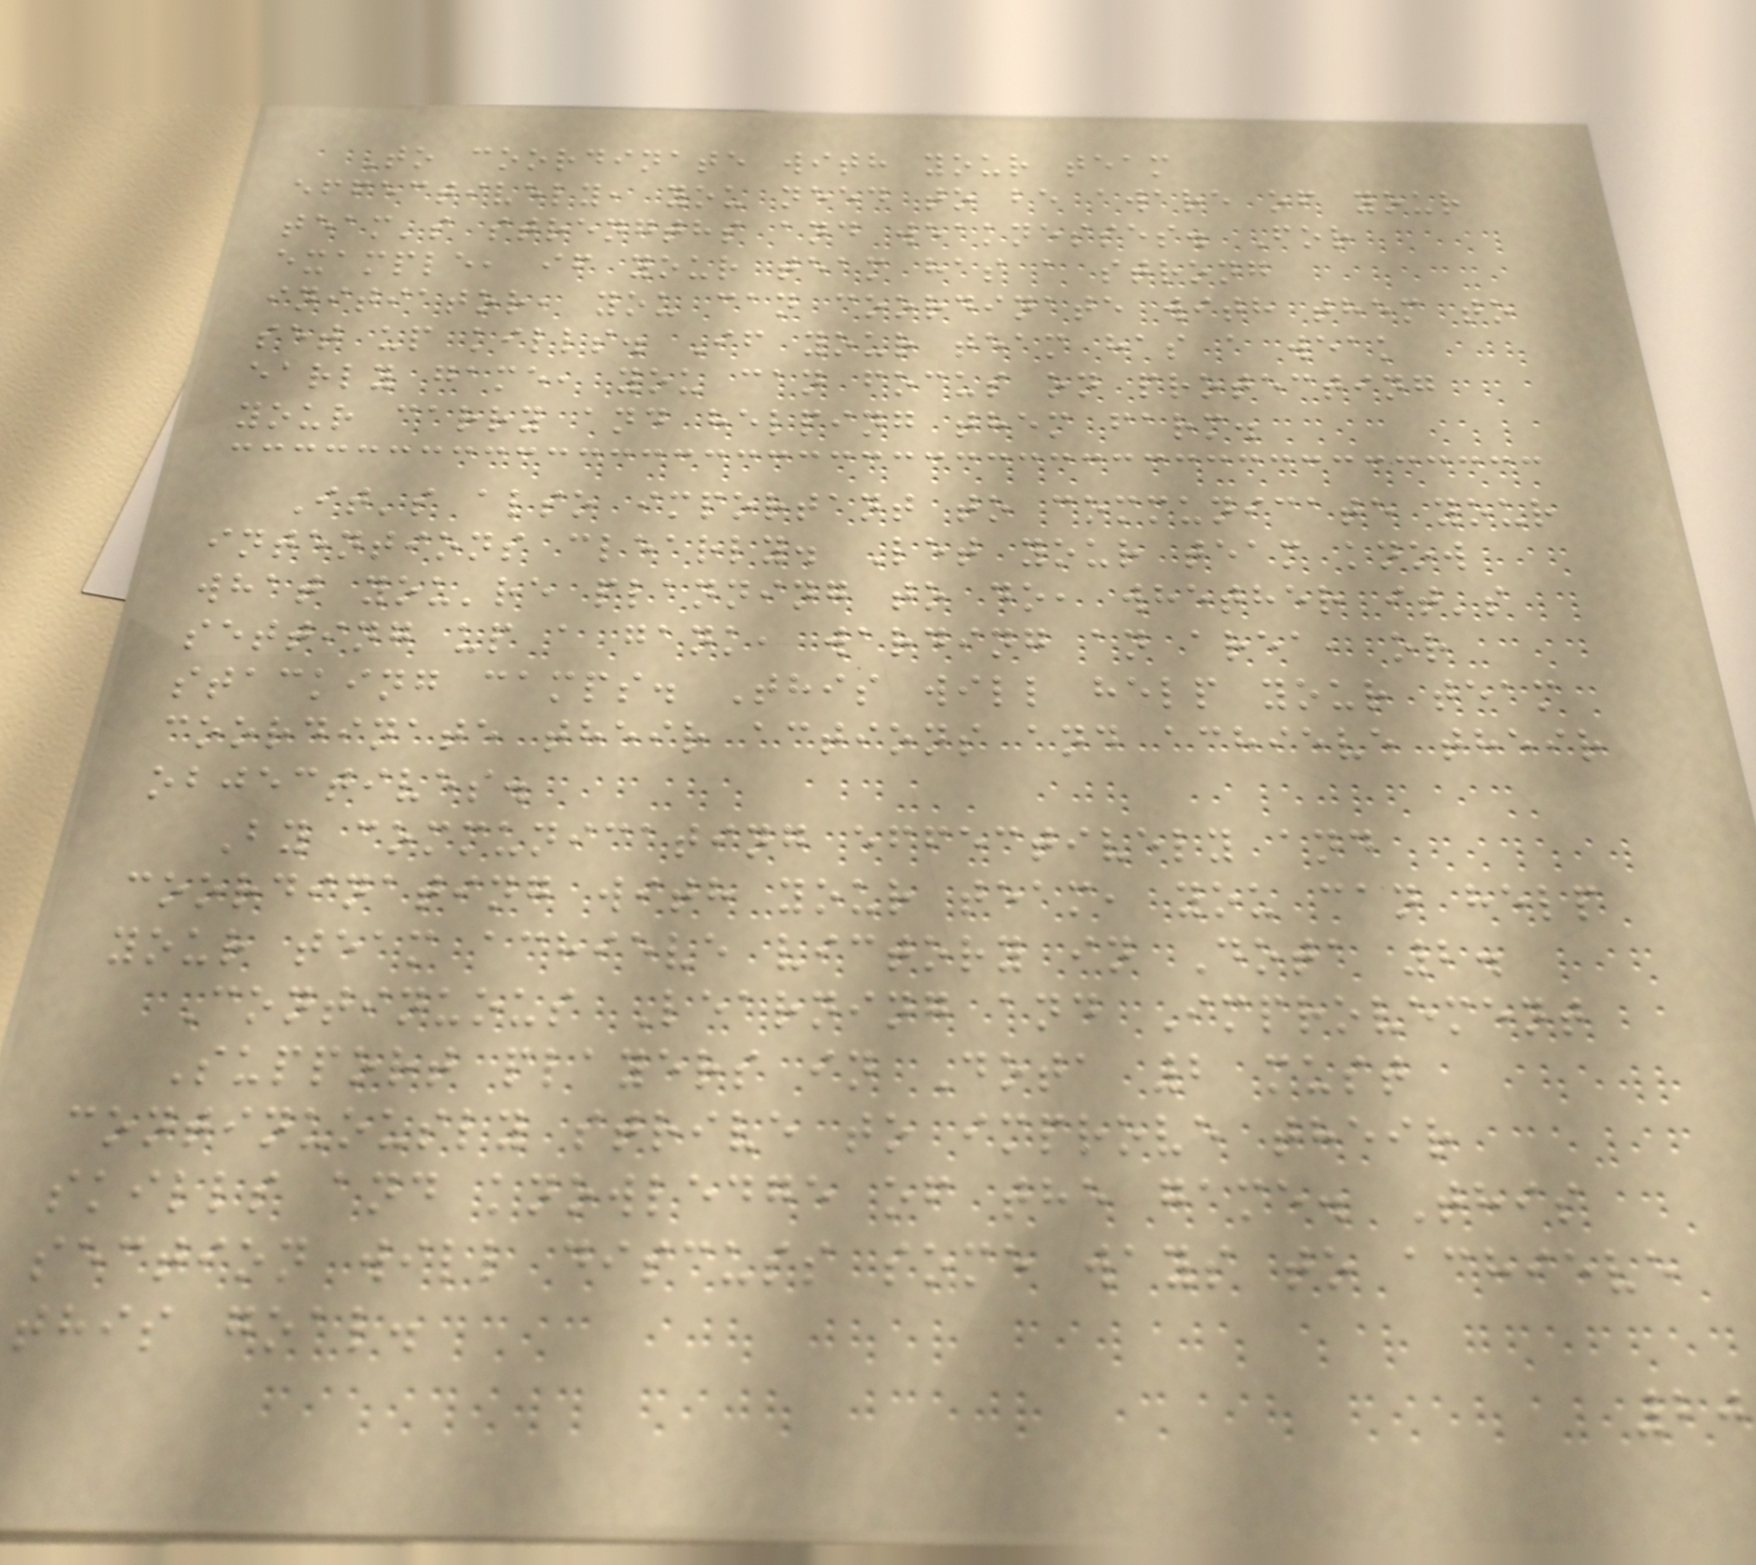To coordinate with your team
effectively, you need to be aware of your
team's strengths and weaknesses. For
example, if your team has a strong
initiator, you can coordinate with them to
set up kills. If your team has a weak
early game, you can focus on protecting
your carry and helping them farm.
It's also important to communicate your
intentions clearly. Let your team know
what you're planning to do, whether it's
setting up a gank, warding an area, or
stacking camps. This will help your team
coordinate their actions and achieve their
objectives.
By communicating effectively and
coordinating with your team, you can help
your team achieve victory in Dota 2.
Continuous Learning and Improvement
Support players in Dota 2 must
continuously strive to improve their
skills and knowledge of the game. This
section will discuss some ways to achieve
this goal.
20
